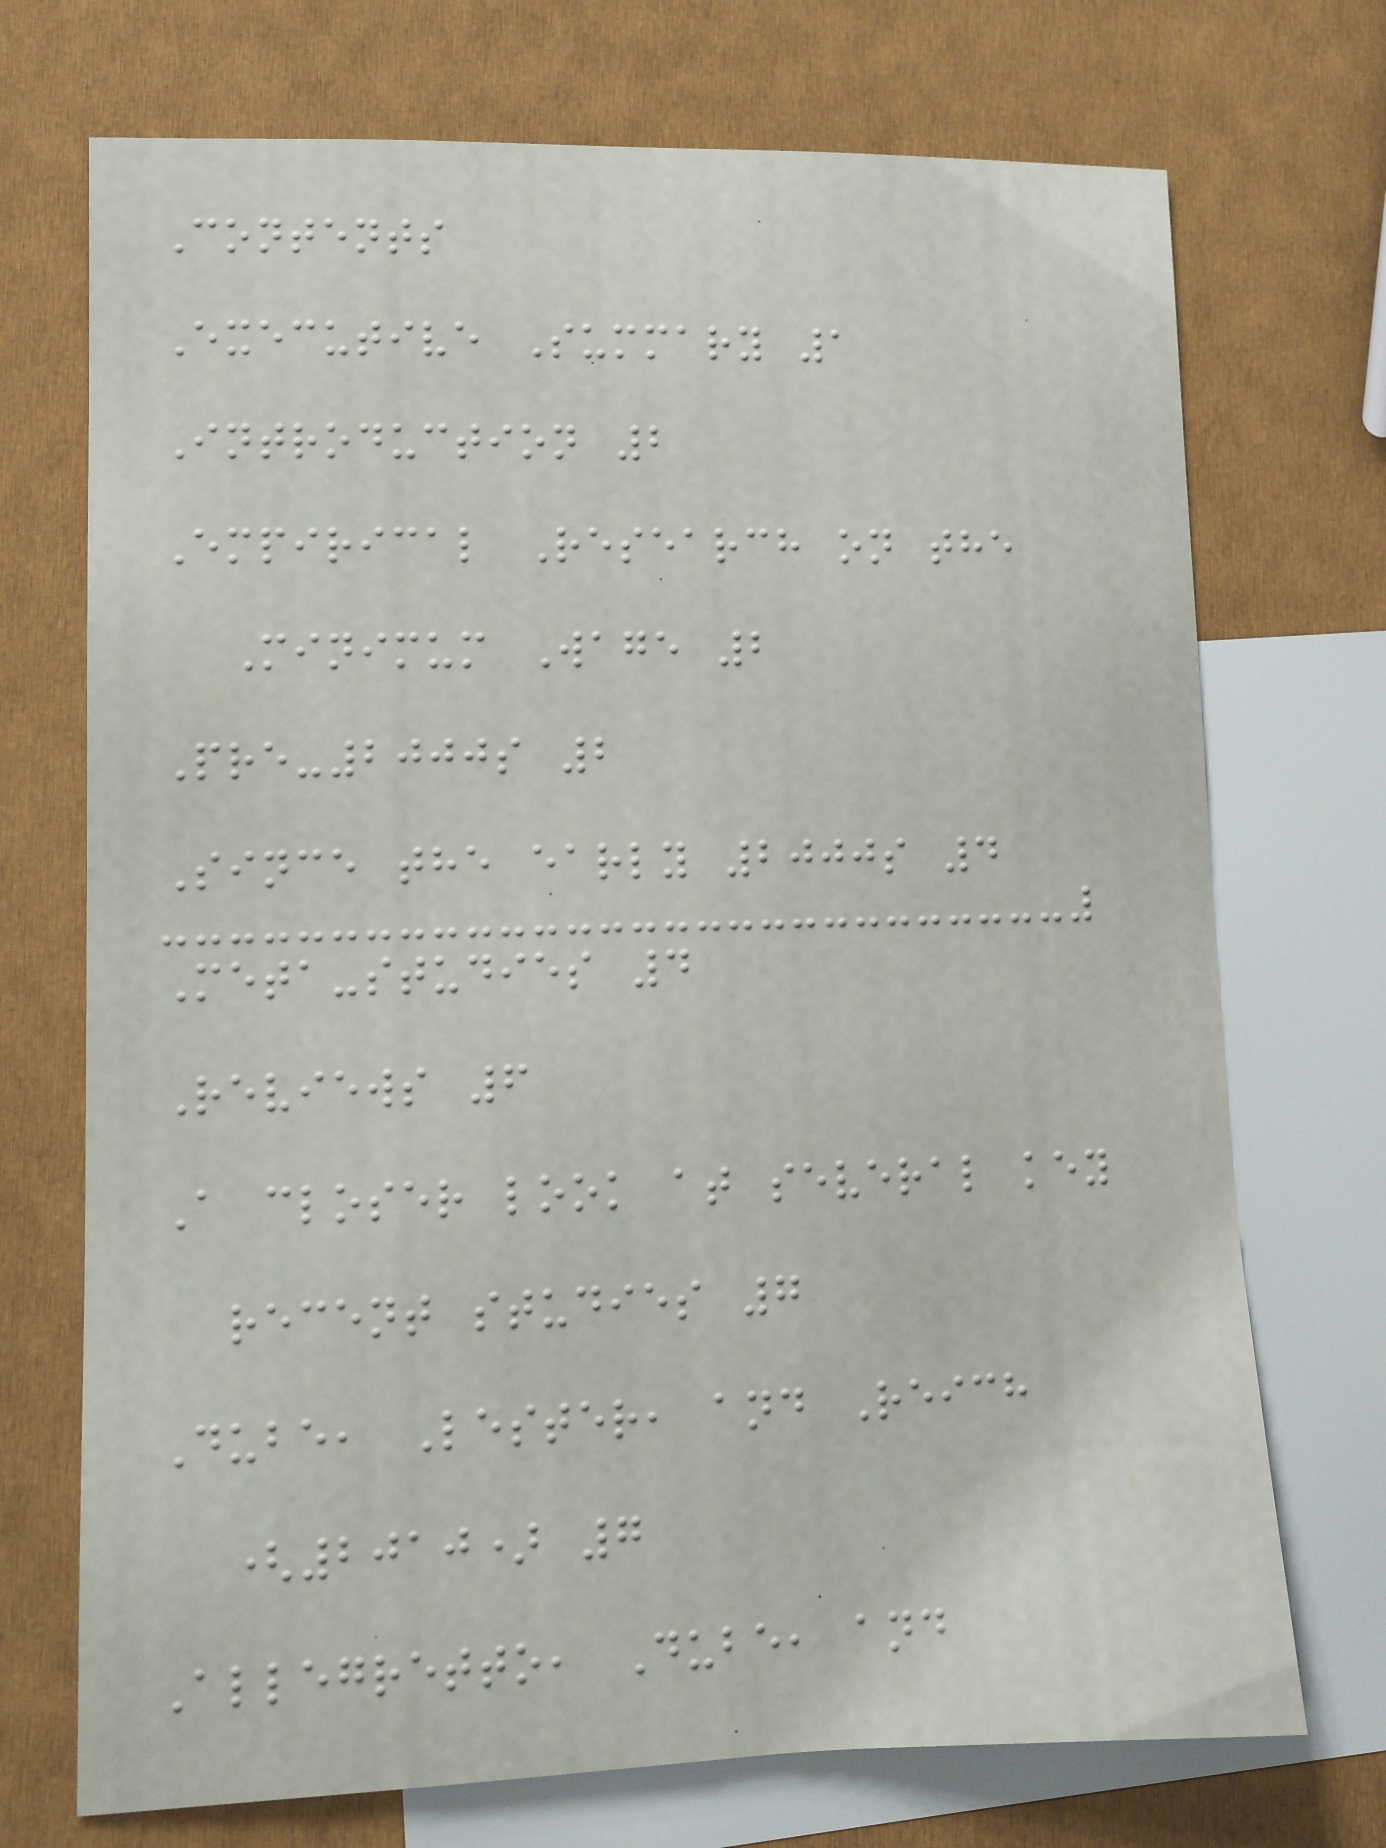Contents
Executive Summary 1
Introduction 2
Empirical Research on the
Minimum Wage 2
Pre-2000s 2
Since the early 2000s 4
Meta-studies 4
Reviews 6
A closer look at several key
recent studies 7
Dube, Lester, and Reich
(2010) 7
Allegretto, Dube, and
